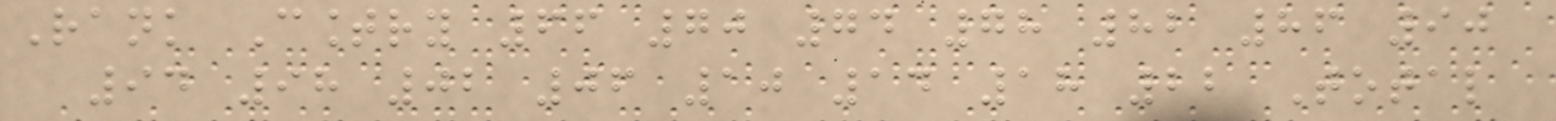Rank Country 66 70 74 78 82 86 90
94 98 02 06 10 14 18 22 Total
